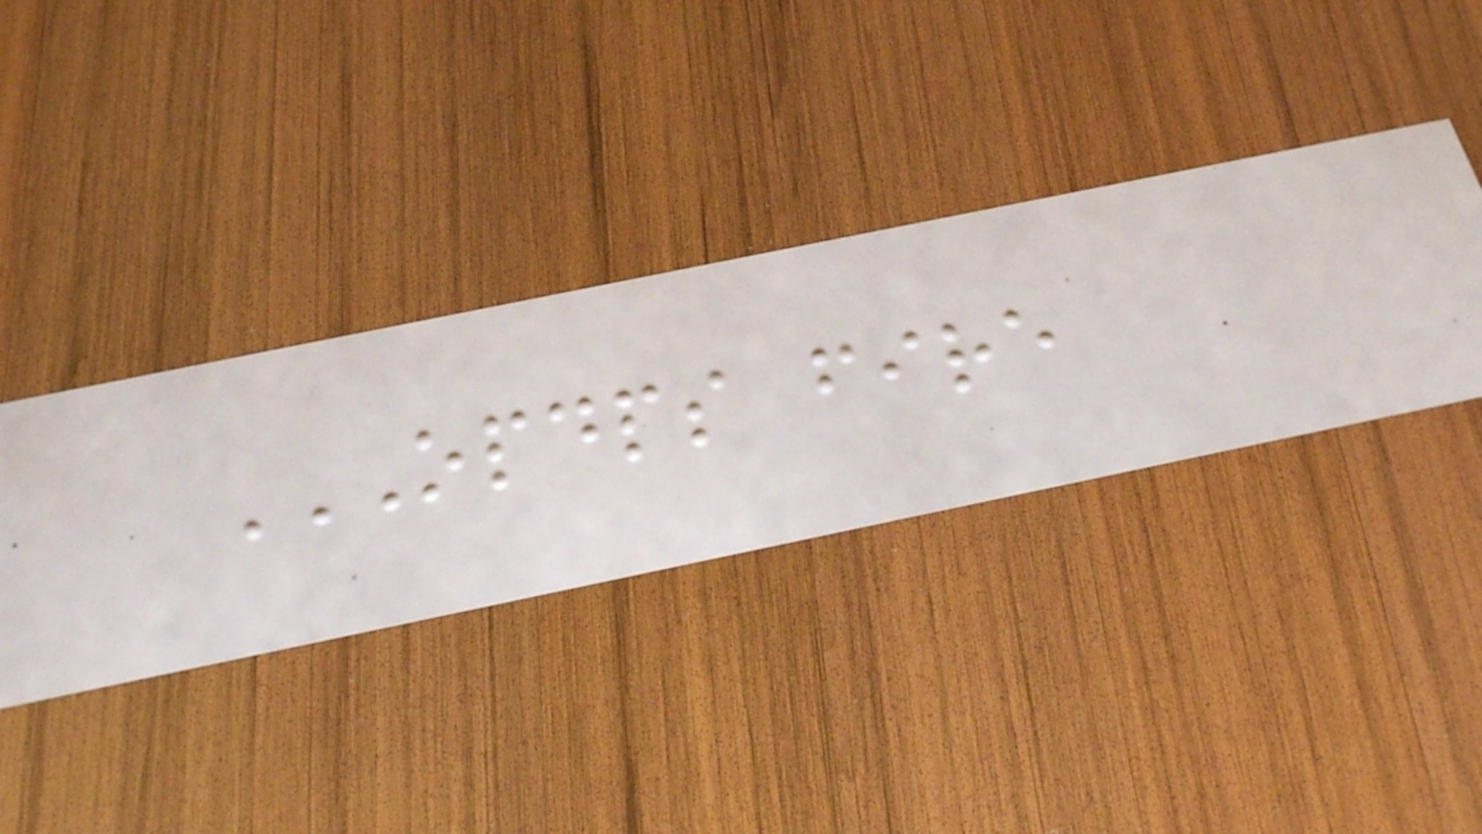OPDPS FIRE
